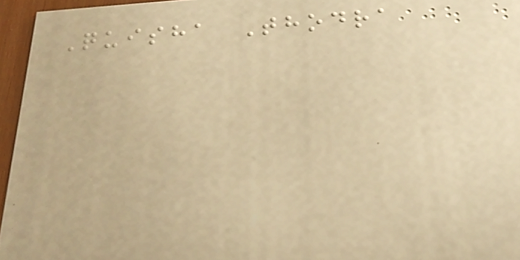Quisha Thodra
